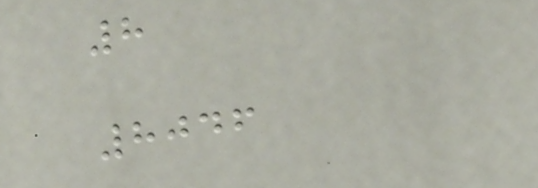8
8046
